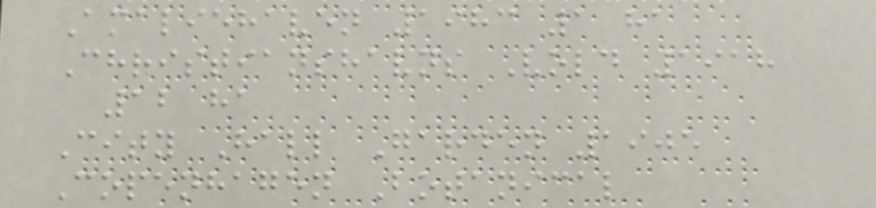Amaliehaven 1983 1 ha
Christianshavns Vold 1918
12 ha
City Hall Garden 1905
Copenhagen Botanical
